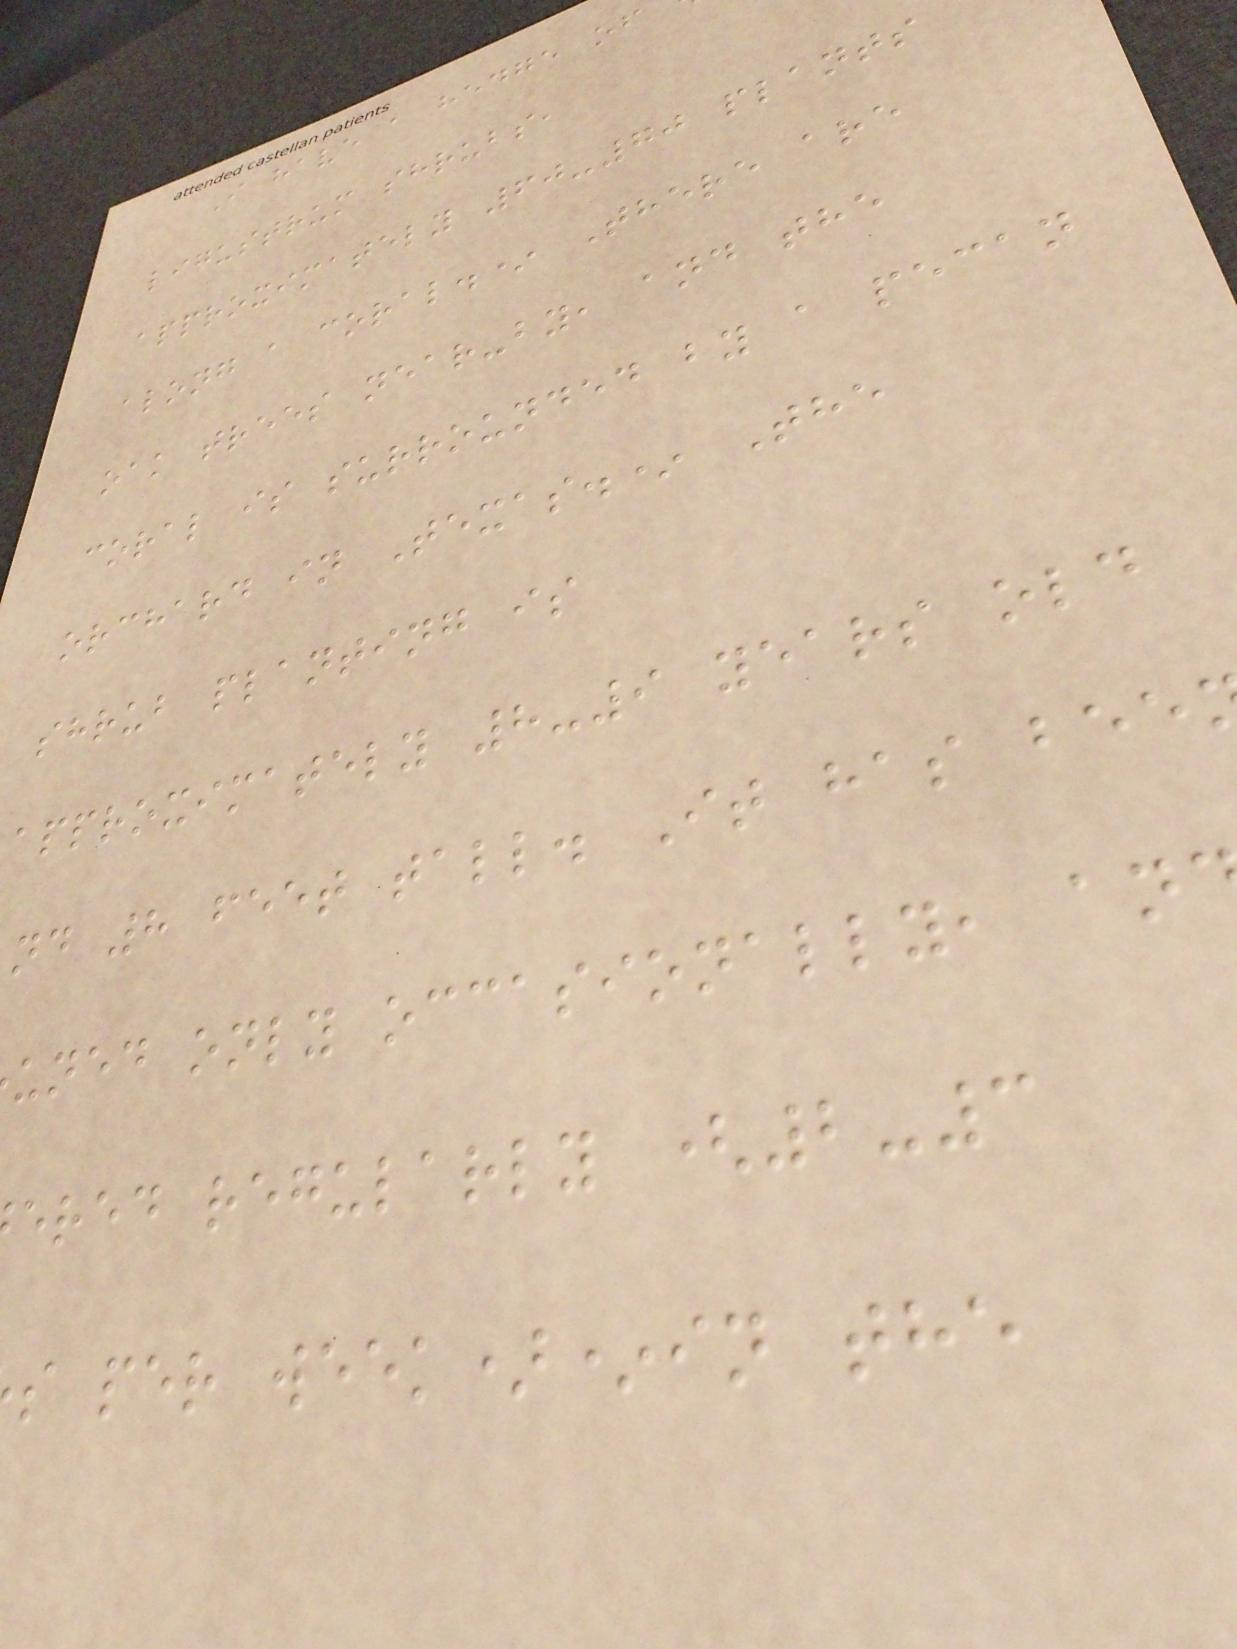I have a hedge of
ligustrum shrubs,
approximately 60-70 plants
along a coral.* There are
oak trees near-by, and the
coral is surrounded by a pecan
orchard in Texas.* The
shrub planting is
approximately 8-9 years old
nd 8 feet tall. It has bee
uned only occasionally, an
ered regularly (2-3
s per week)*in the
